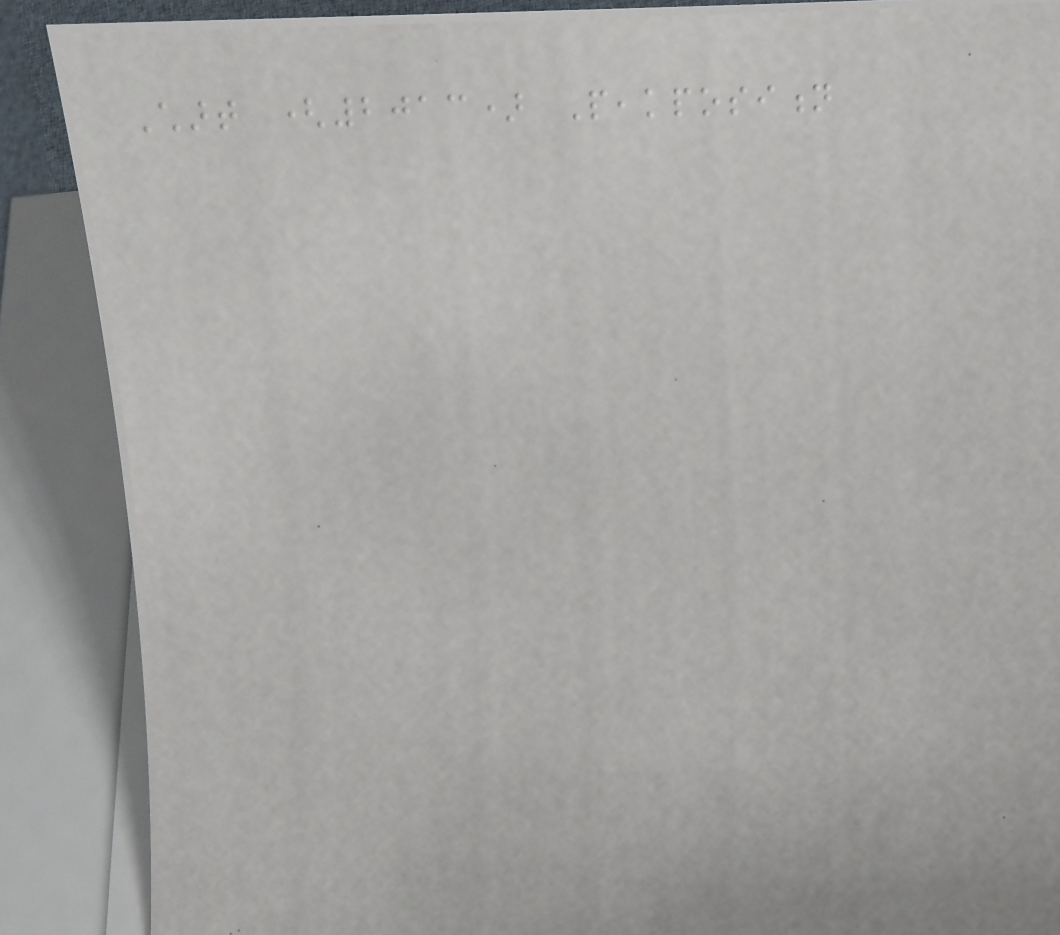Chart (2013) Peakposition
